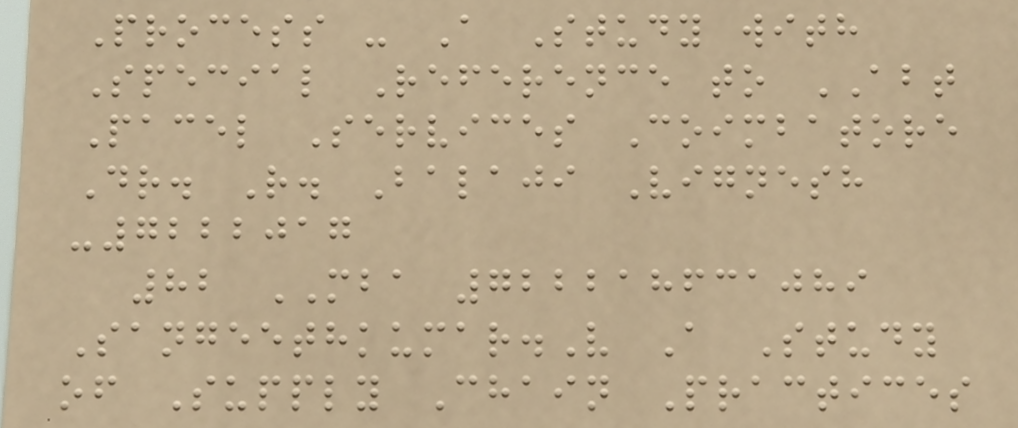Process - A Study with
Special Reference to ABT
Pacel Services Coimbatore
Dr. R. Balaji Vignesh
-7222017
82 MBA 722218631089
Sangeethkumar.V A Study
of Supply Chain Practices
